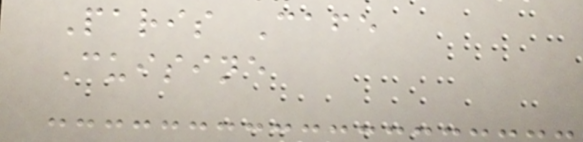Paris Cafe
Cuisine
